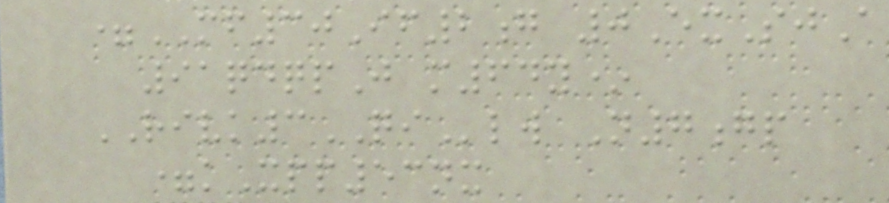=MF30If2g 0ExSjA
91qdqpJ m64y*
RIVK3QIlw N7gp
=kXpp53nx
